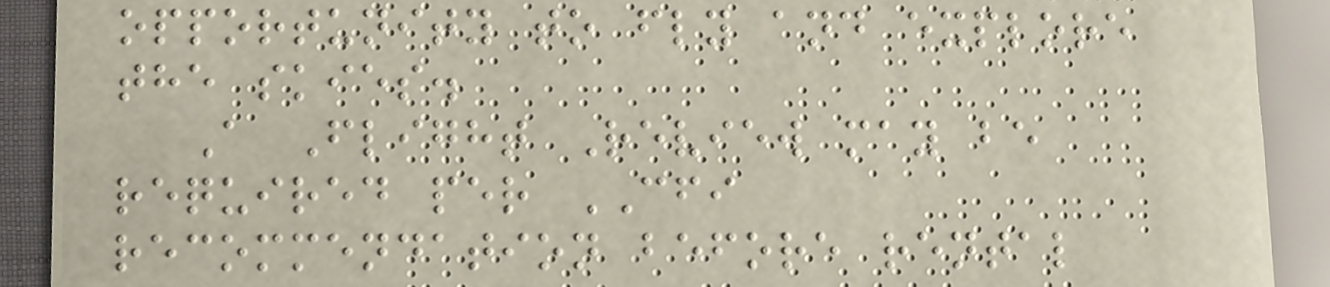opportunity to fly and explore
the skies.
A Flight Review may be
required per CFI
recommendation before rental
